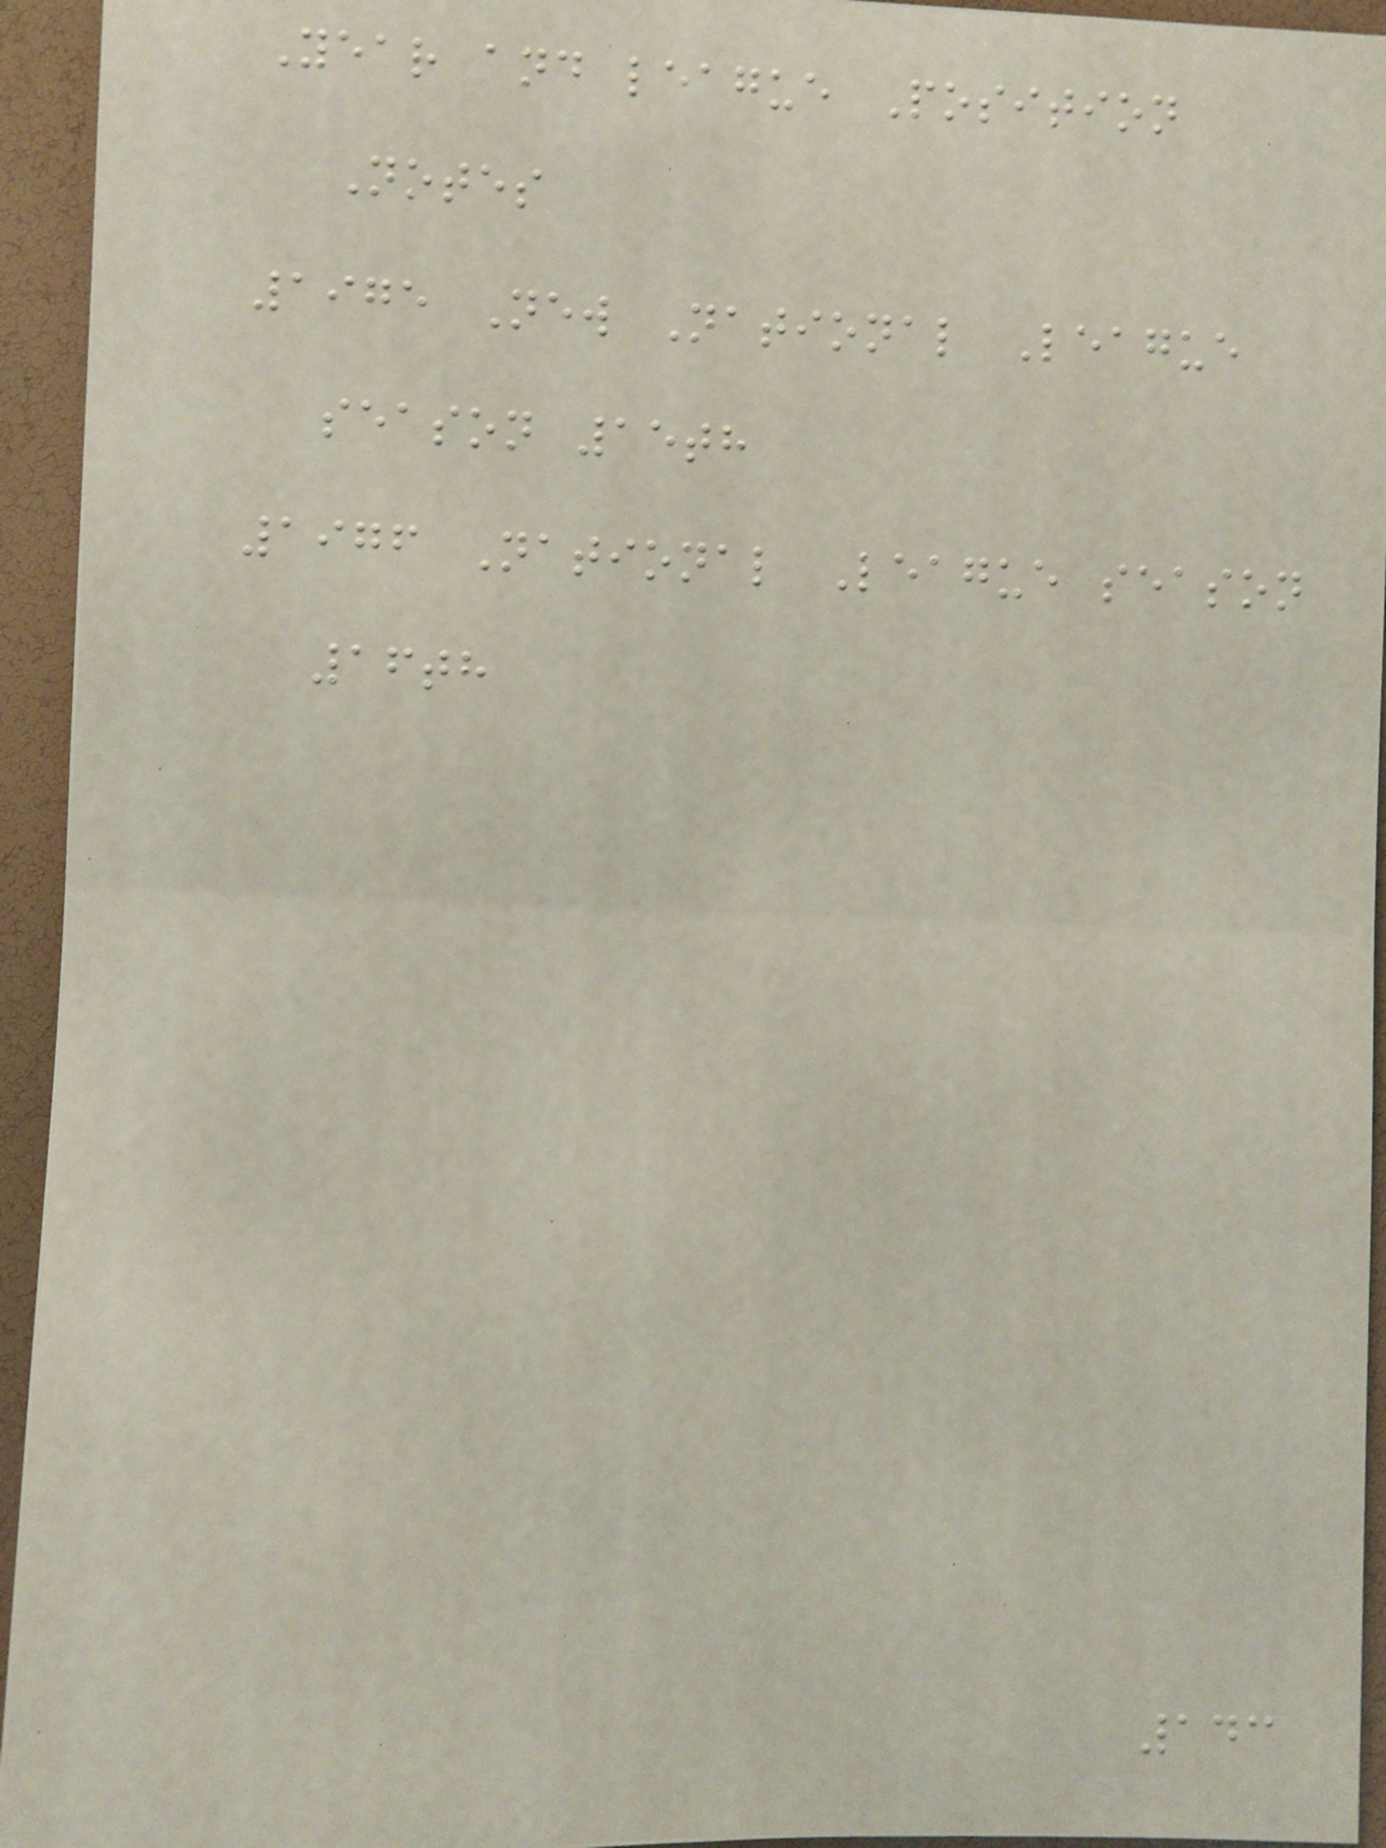Year and league Position
Notes
1975 New National League
season 15th
1976 National League season
16th
143
